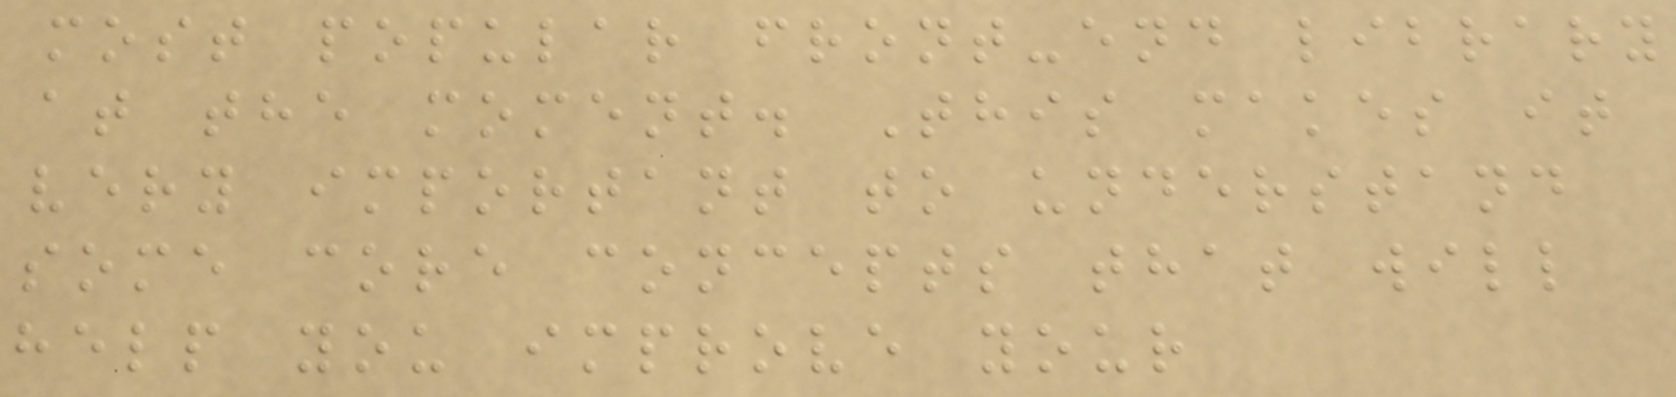most popular front-end library
at the moment. This makes it
very important to understand
some core concepts that will
help you improve your
